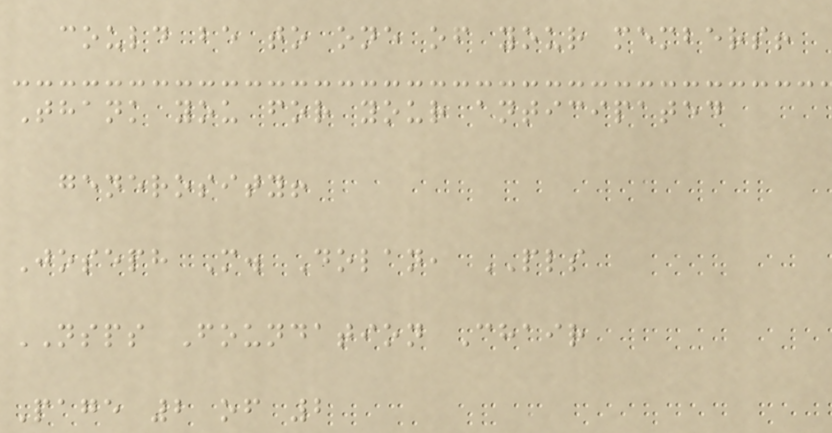could be to one of your members!
Thank you for your anticipated
generosity!
Joseph M. Dolan, PLS
NSPS Foundation Chair
Page 2 of 2
